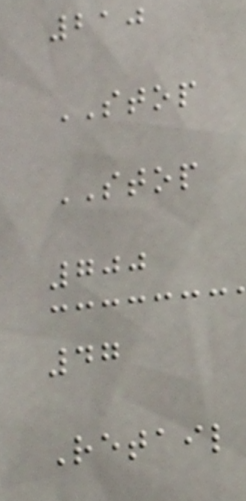210
STOP
STOP
700
47
Retail
